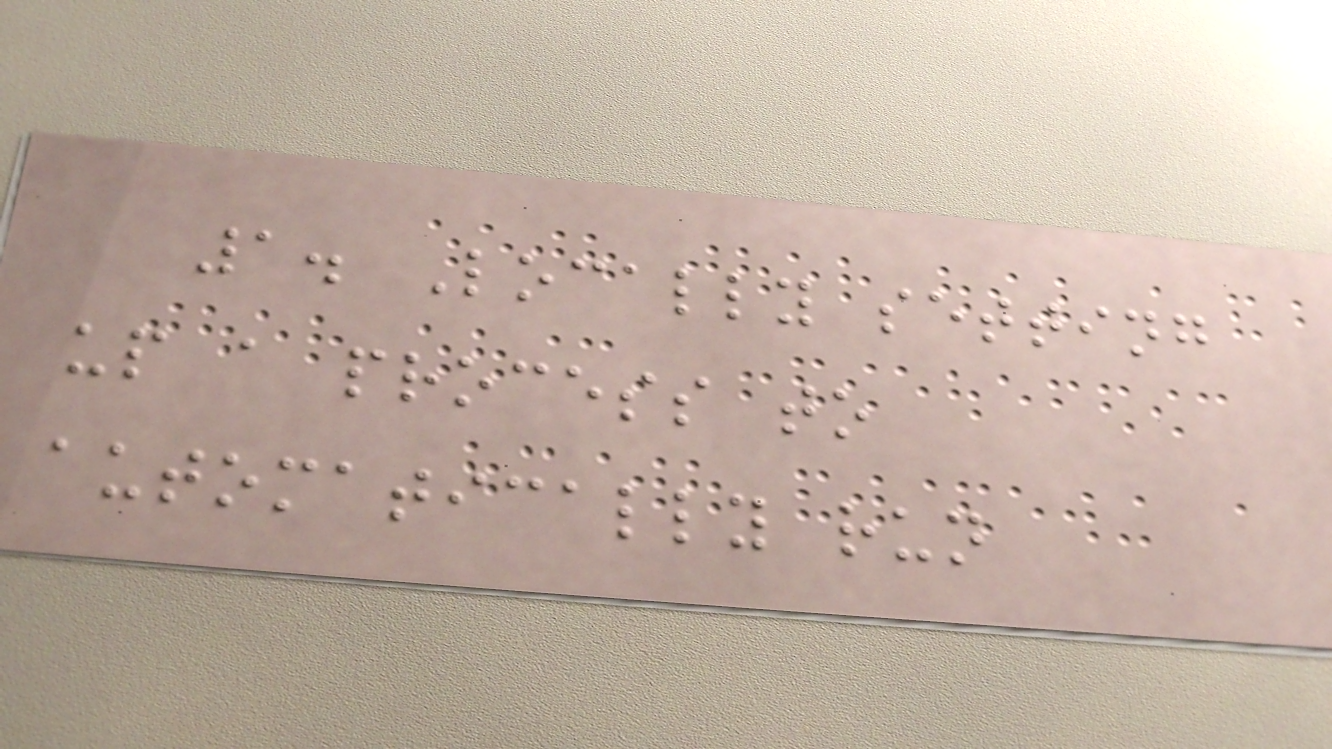1. Locally setting
up a process to
automatically run
